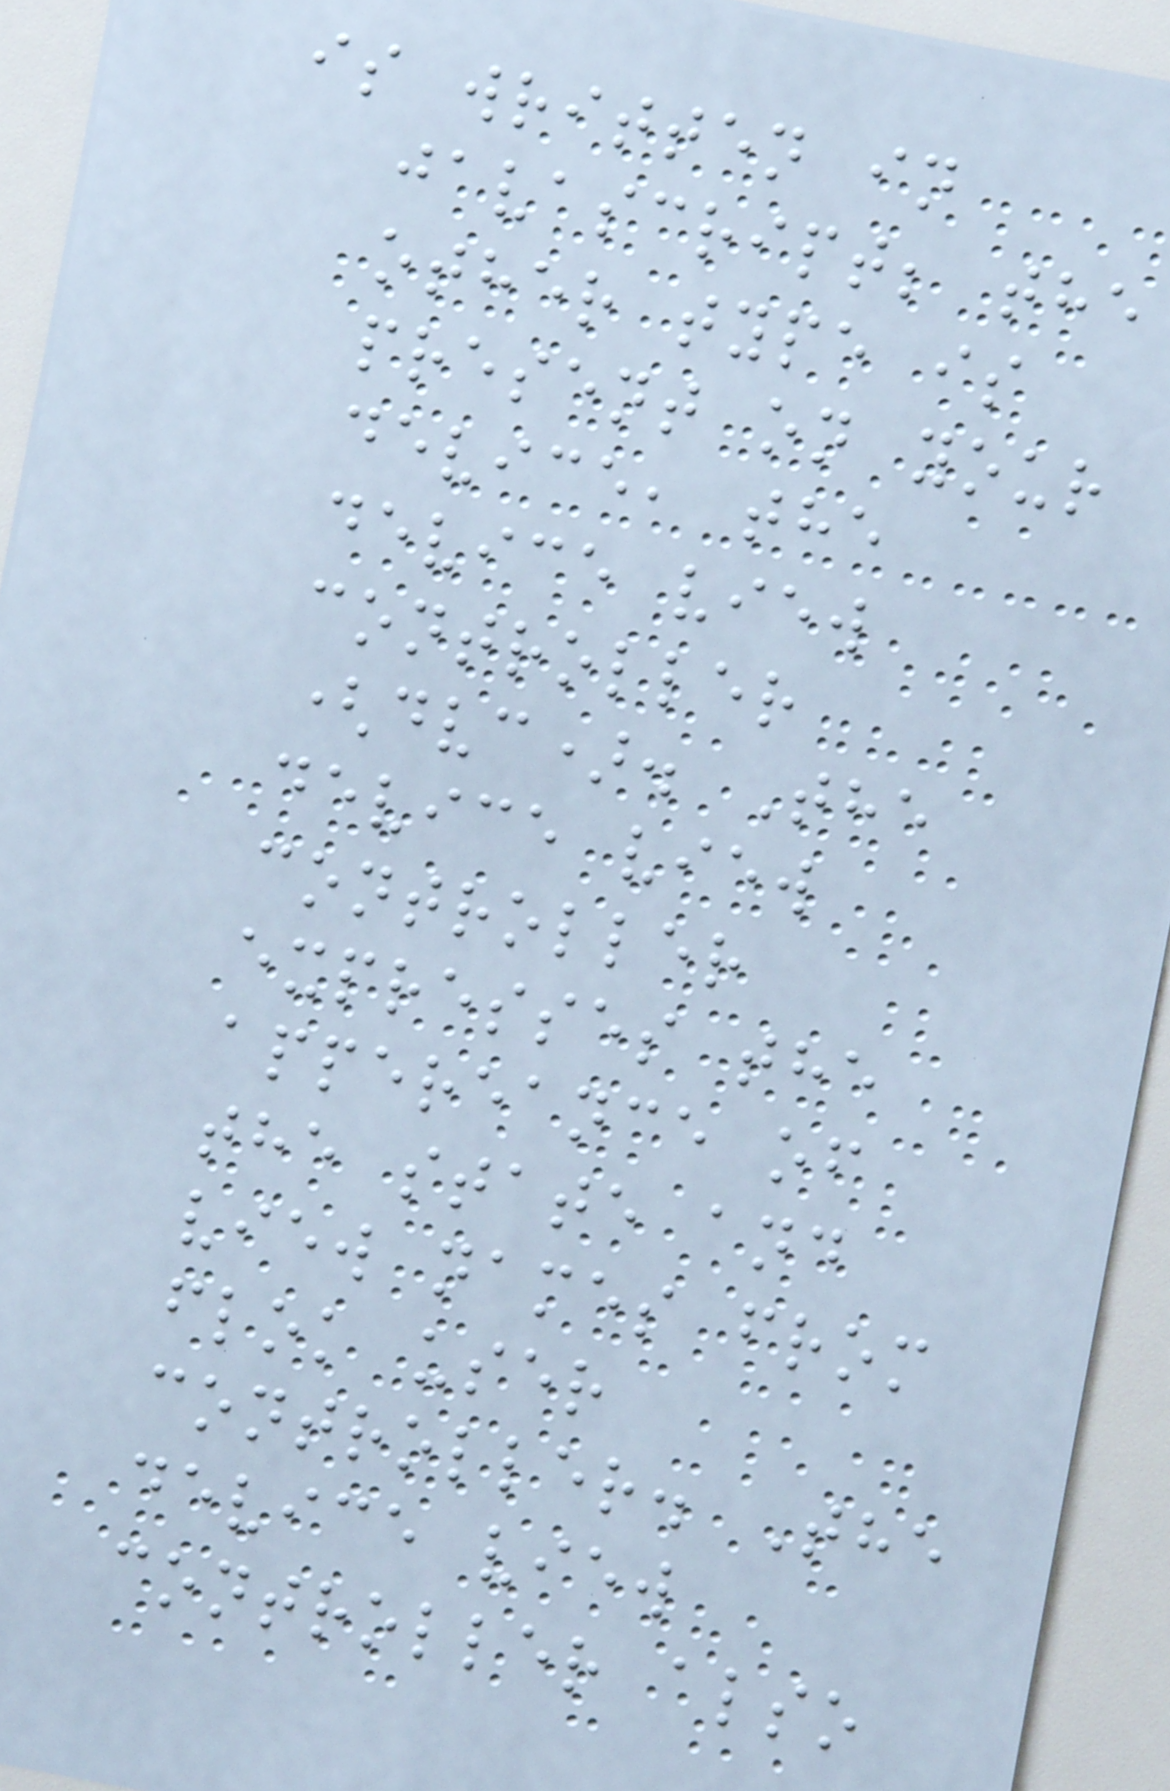is written in
javascript; the
other type is
present on your
device, the
device view
controller
(dvc). The
device view
controller
expresses the
appereance of
the state and
view names from
flok user
controller. The
device view
controller also
